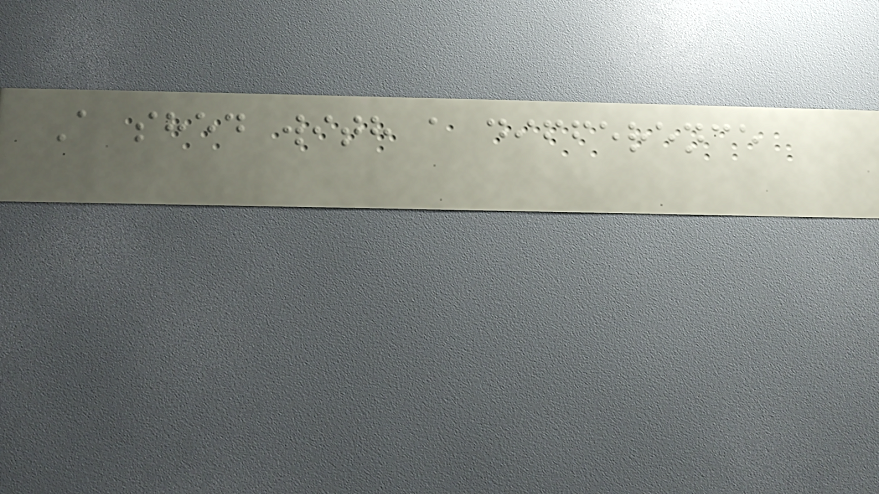A shed with a difference
